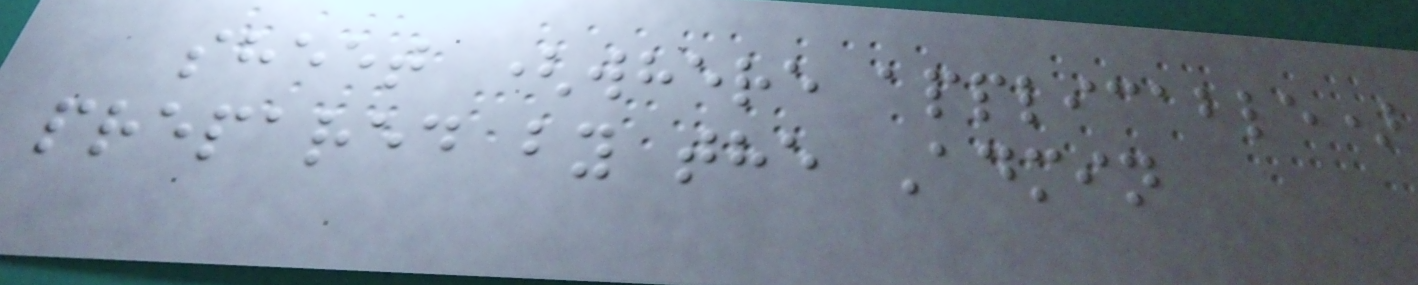sheet (where applicable)
prepared by the Admin
